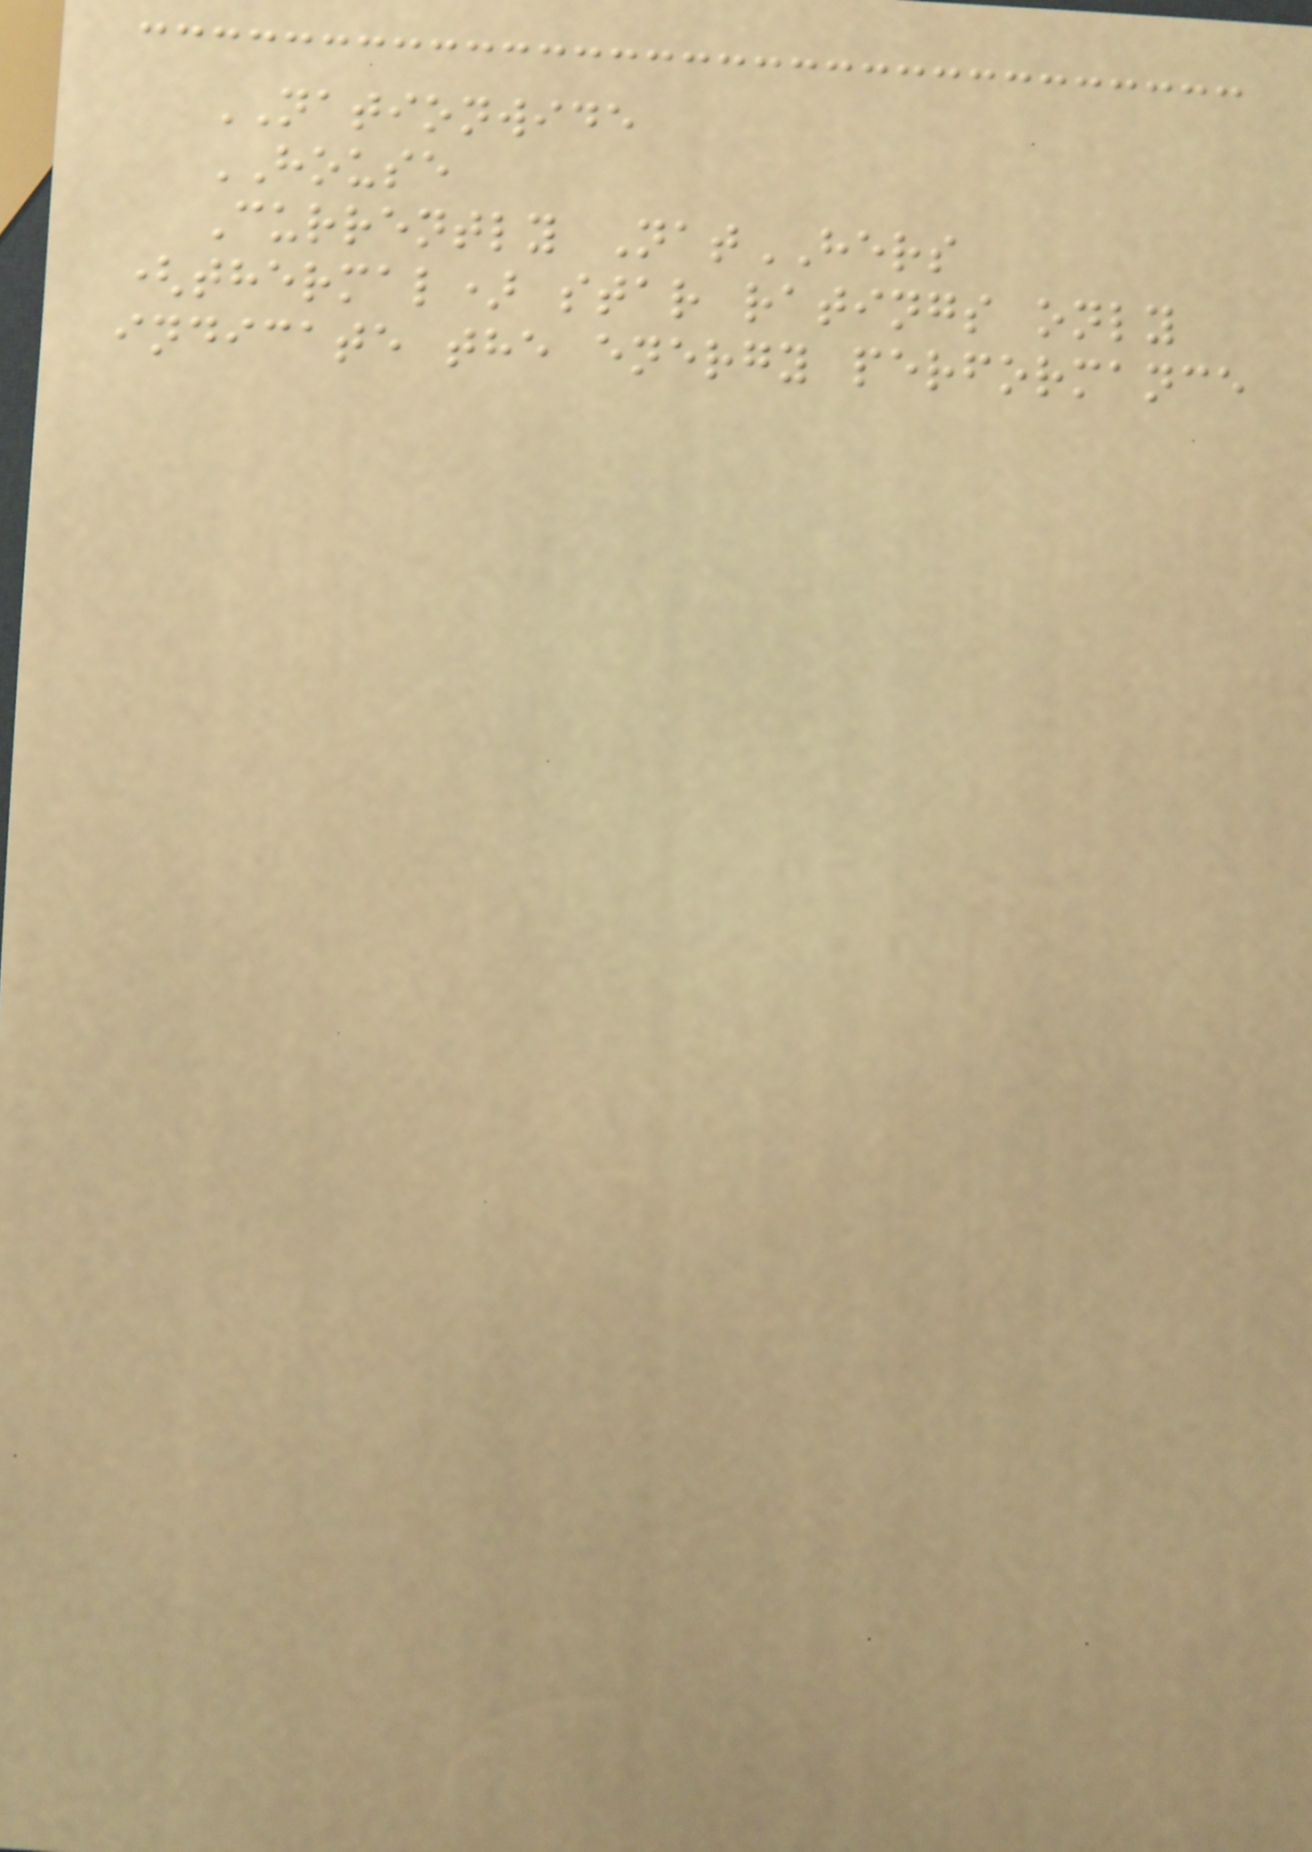NATIONWIDE
HOUSE
Currently NatHERS
(thermal) star ratings only
indicate the energy performance
